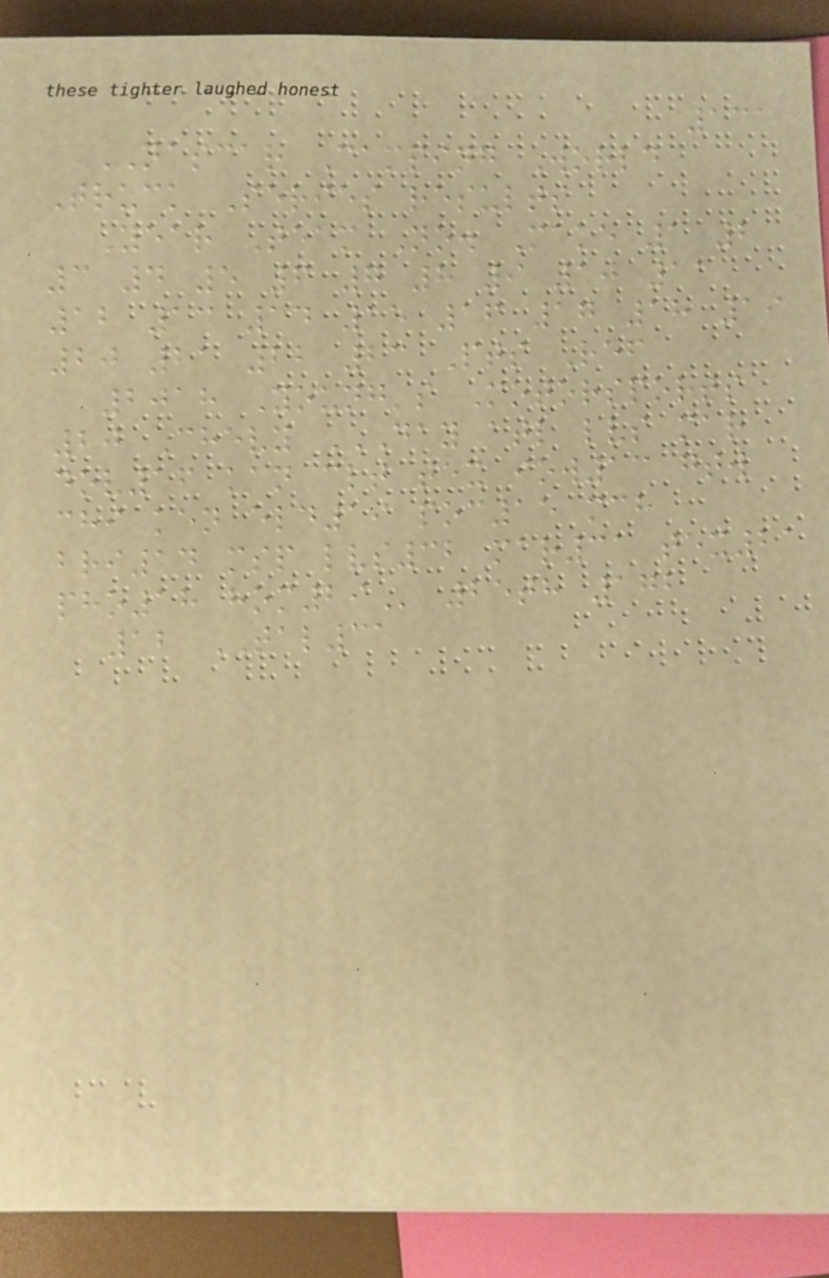131
NASCAR Camping World
Truck Series results
Year Team No. Make 1 2
3 4 5 6 7 8 9 10 11
12 13 14 15 16 17 18 19
20 21 22 23 Pts Ref
2018 Young's Motorsports
20 Chevy DAY ATL LVS MAR
DOV16 KAN CLT TEX IOW13 GTW
CHI KEN ELD19 POC15 MCH
BRI14 MSP LVS32 MAR31 TEX21
PHO18 HOM29 25th 172
12 TAL31
